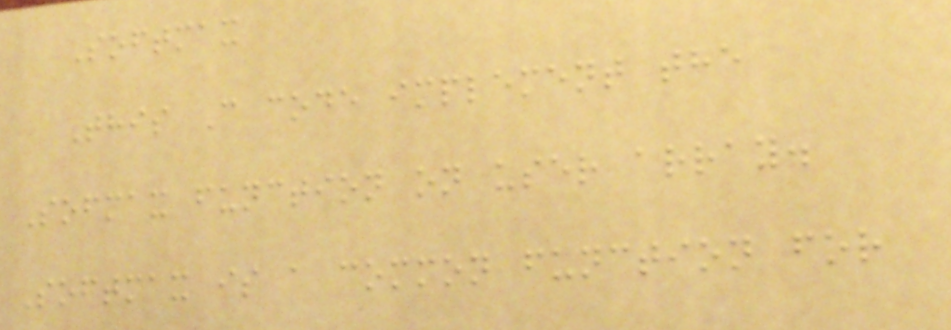Softmax
This C code implement the
Sofmax function on user array.
Softmax is a common function for
